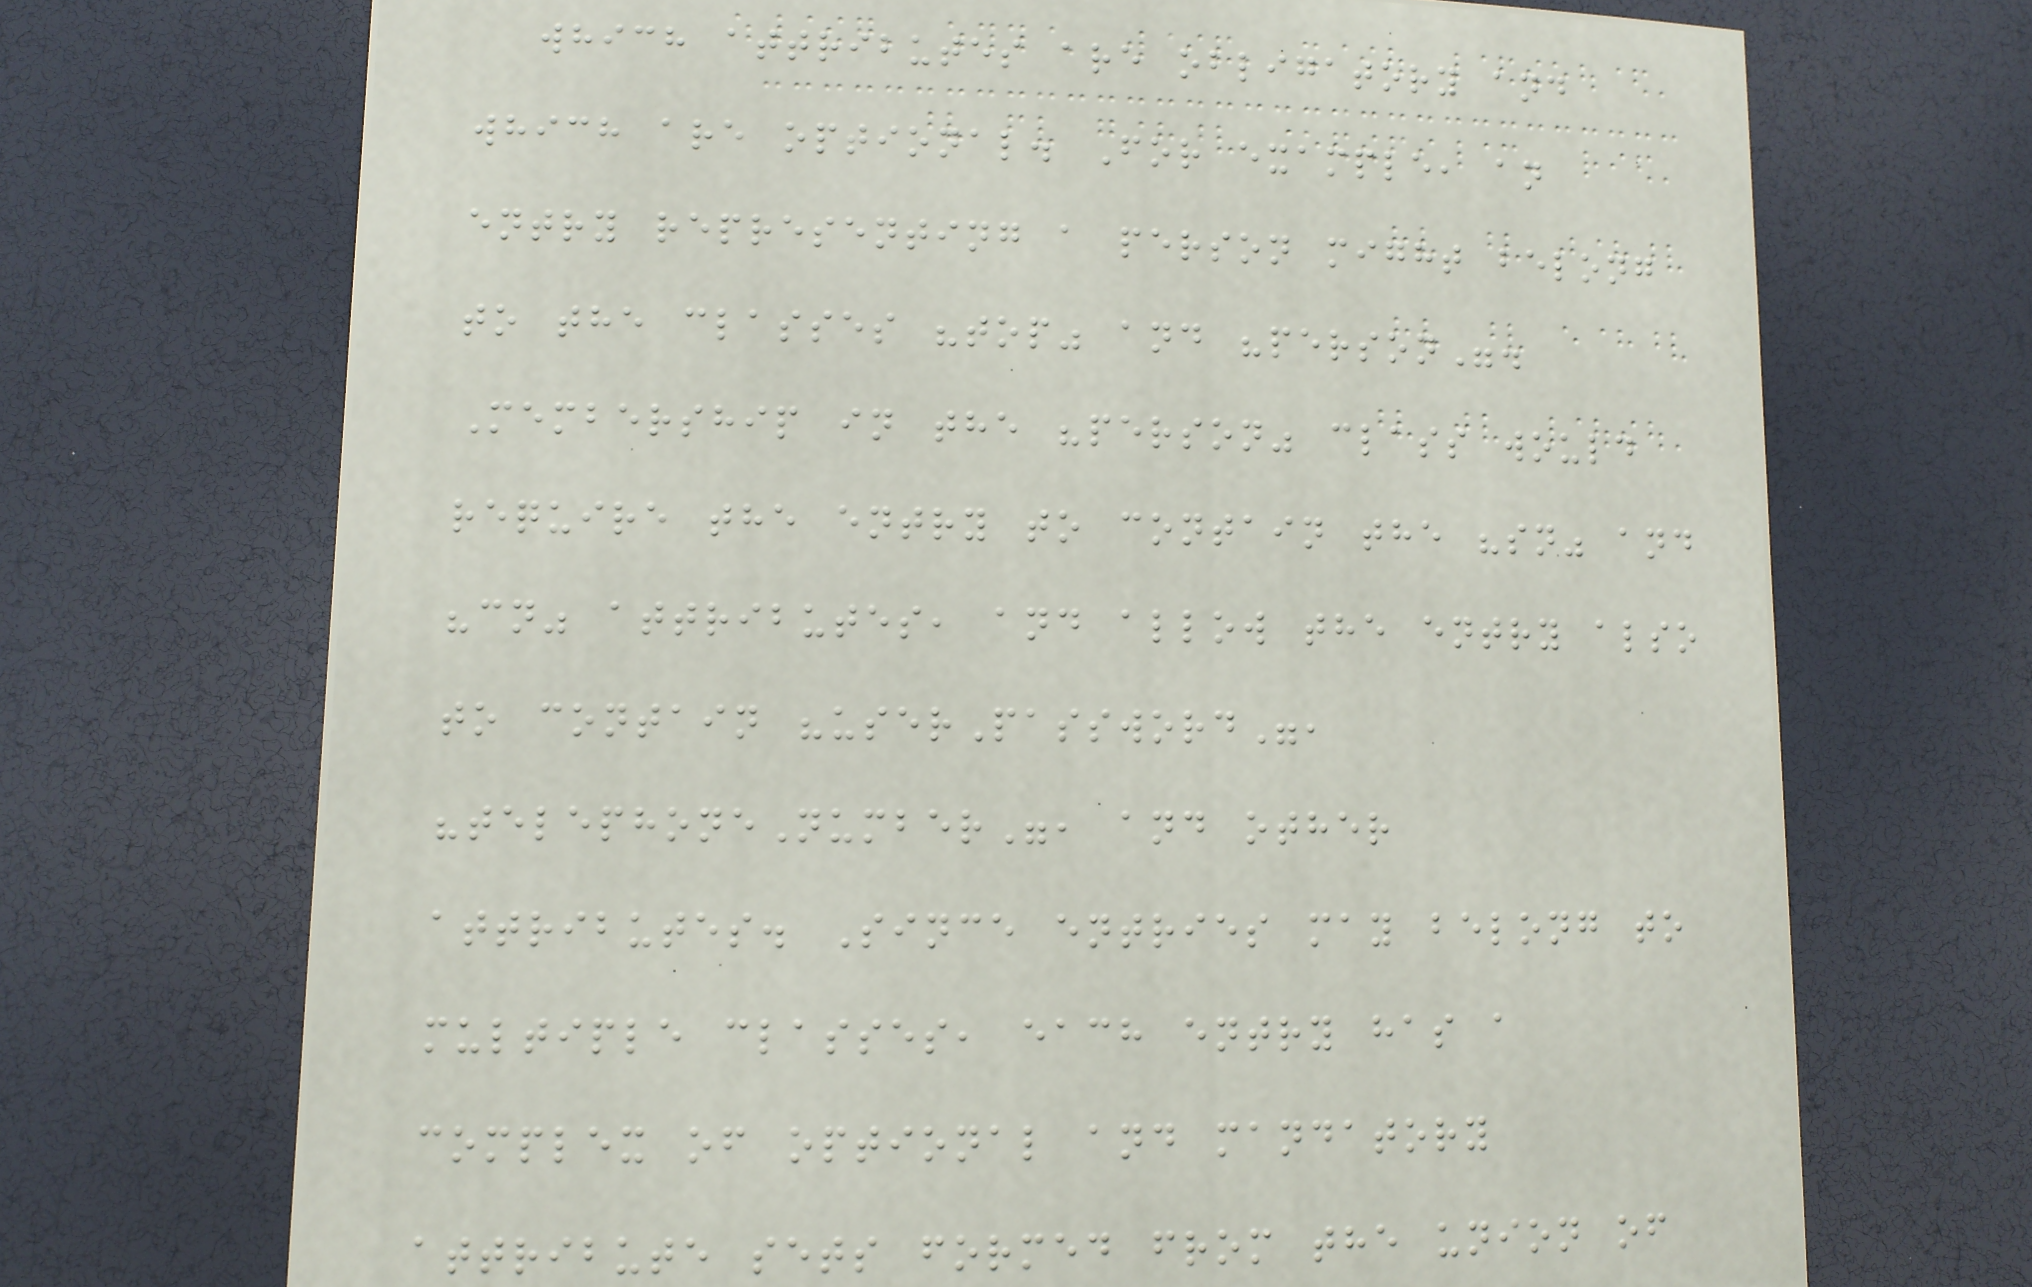which attributes are obligatory and
which are optional. For example, an
entry representing a person might belong
to the classes "top" and "person".
Membership in the "person" class would
require the entry to contain the "sn" and
"cn" attributes, and allow the entry also
to contain "userPassword",
"telephoneNumber", and other
attributes. Since entries may belong to
multiple classes, each entry has a
complex of optional and mandatory
attribute sets formed from the union of
